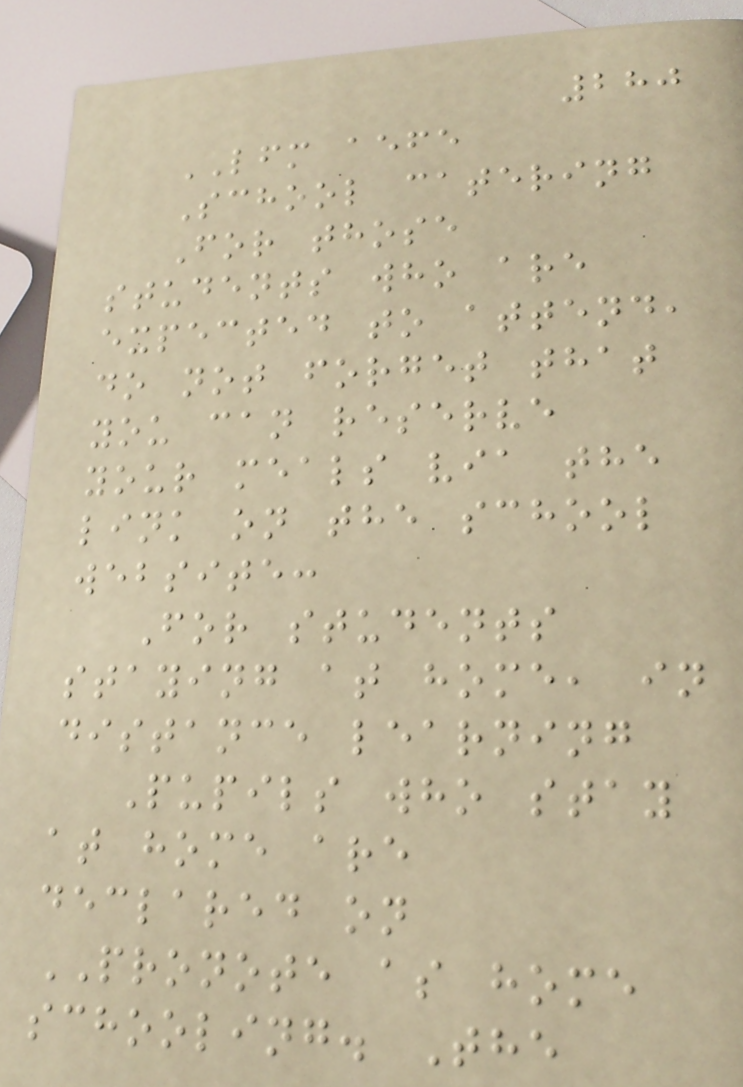280
LFM aefe
School catering
For those
students who are
expected to attend,
do not forget that
you can reserve
your meals via the
link on the school
website:
For students
staying at home, in
distance learning
Pupils who stay
at home are
declared on
PRONOTE as home
schooling. The
